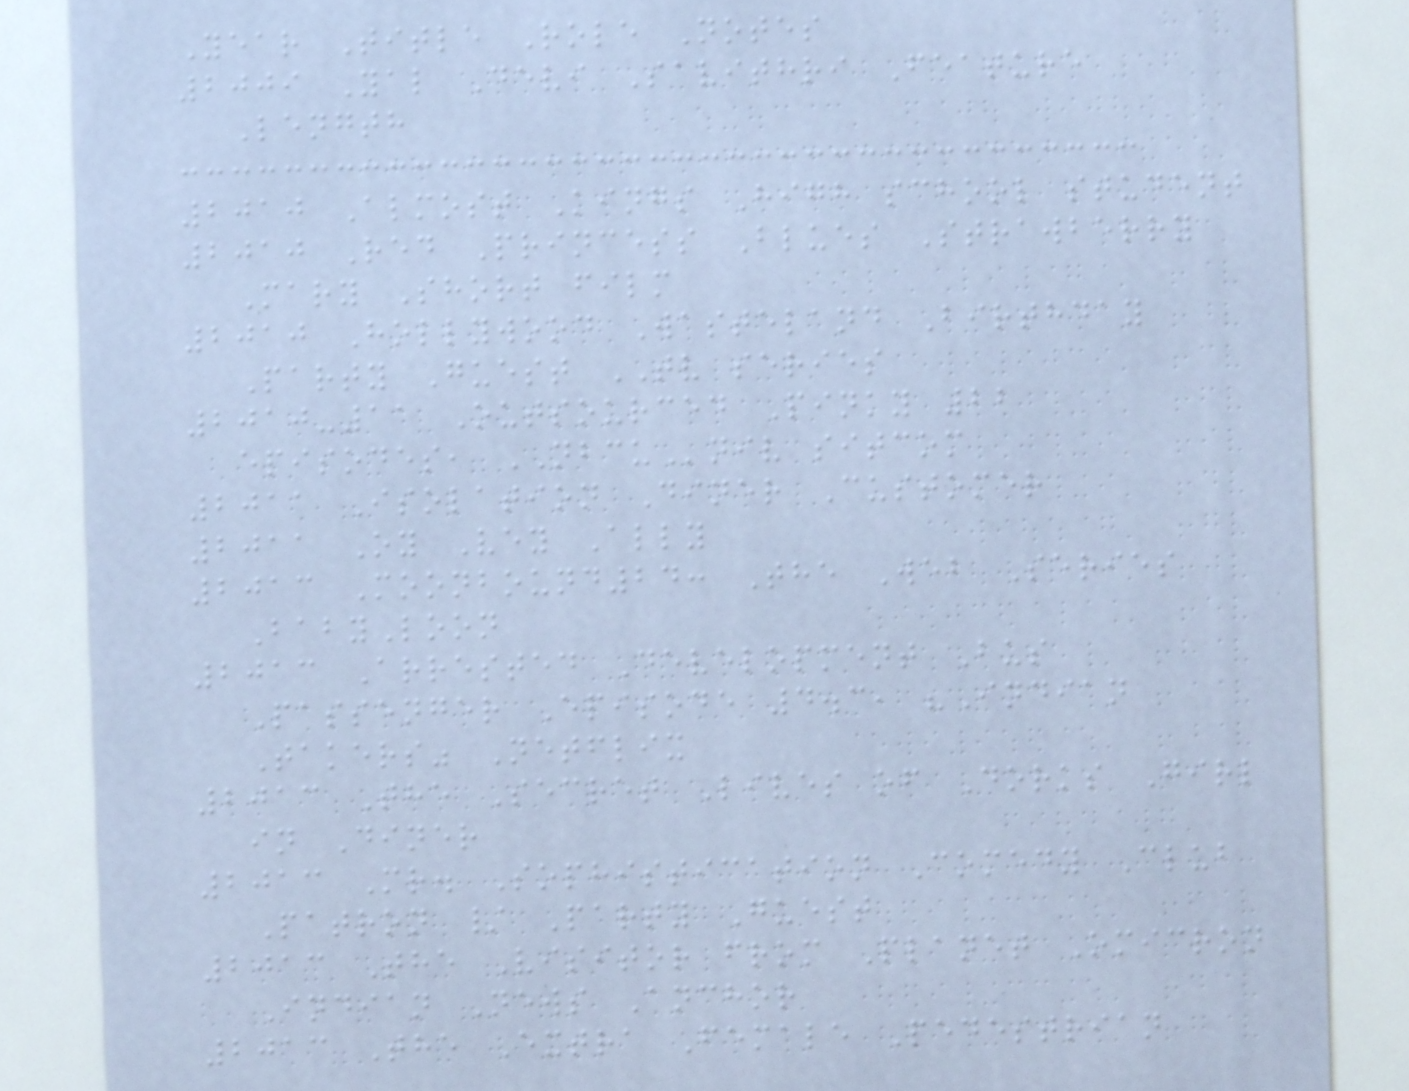Year Title Role Notes
2009 Yal Devi Savithri Feature
Length
2010 Almost Kings High school student
2010 Red Princess Blues Strawberry
Mary Short film
2010 Hollywood Wasteland Birthday
Party Guest TV series
2010-11 Outsourced Pinky 22
episodes, NBCUniv sitcom
2011 Isolation Diner Customer
2011 Oy Vey Ally
2013 Moonbound24: The Web Series
BabyLoon
2013 Arrested Development Bus
Passenger Episode 4.3, "Indian
Takers" Netflix
2013 The Secret Lives of Dorks Girl
in Diner
2013 Mr. Sophistication Comedy Club
Patron / Party Guest
2013 The Visitor from Planet Omicron
Indian News Anchor
2013 The Extra Female Pedestrian
